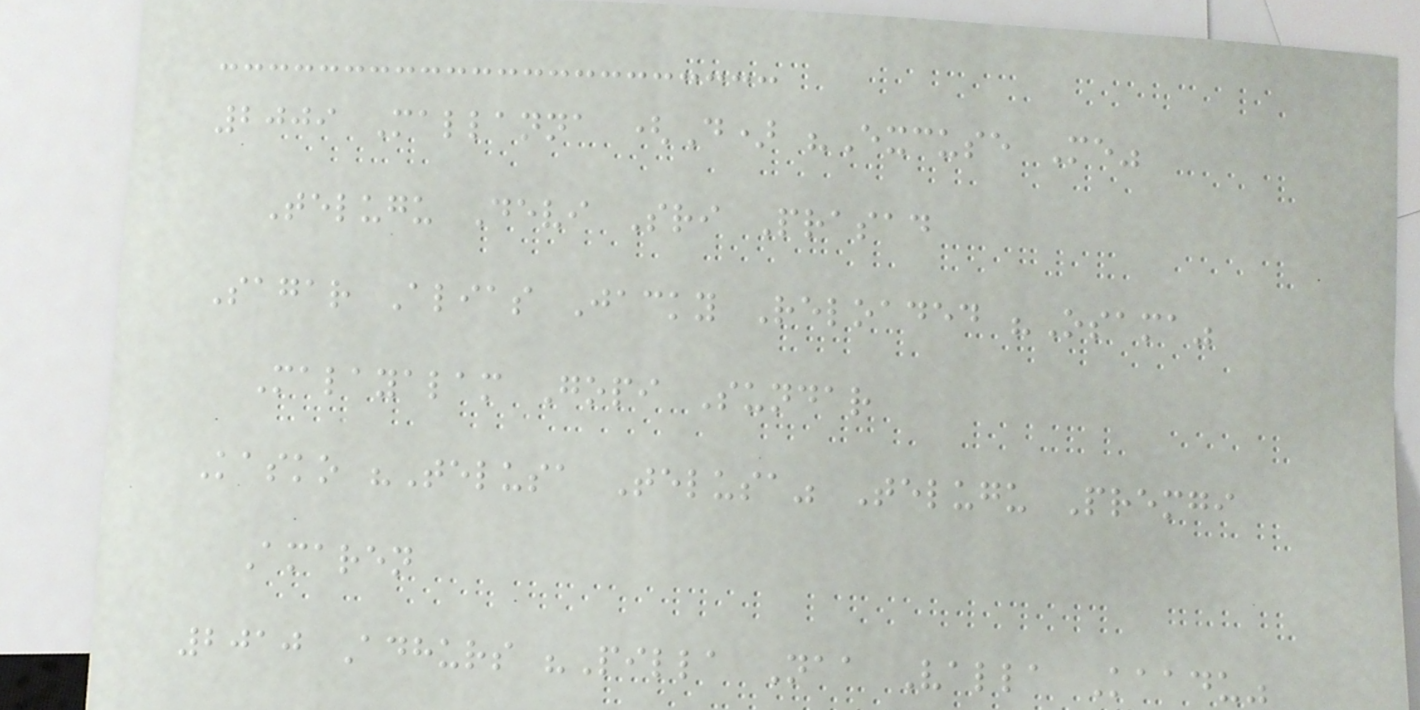2009 Mallanna (D) "Excuse Me"
Telugu Devi Sri Prasad
Sagar Alias Jacky Reloaded "Osama"
Malayalam Gopi Sundar
Kasko "Telusa Telusa" Telugu Premgi
Amaren
2010 Adhurs "Pilla Naa Valla Kaadu"
